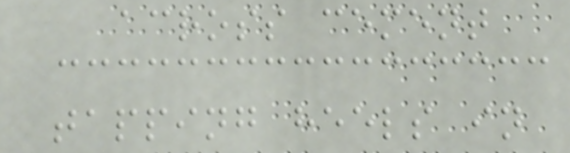across cement
tapping heels in
